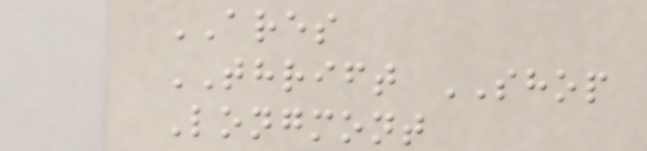ARES
THRIFT SHOP
Longmont
